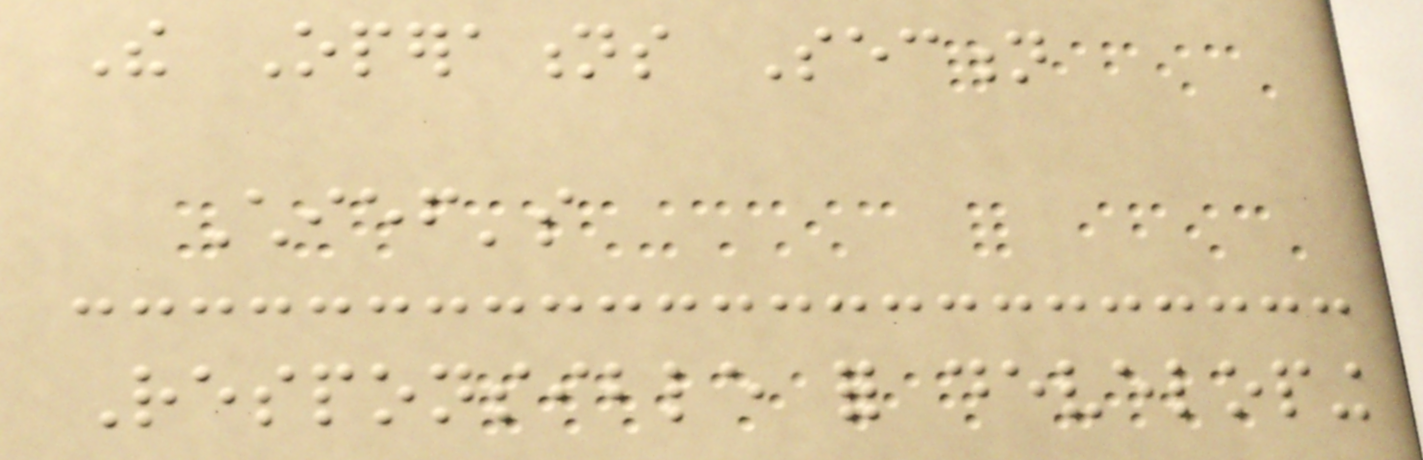The Operations Section
Chief's
Responsible for developing
